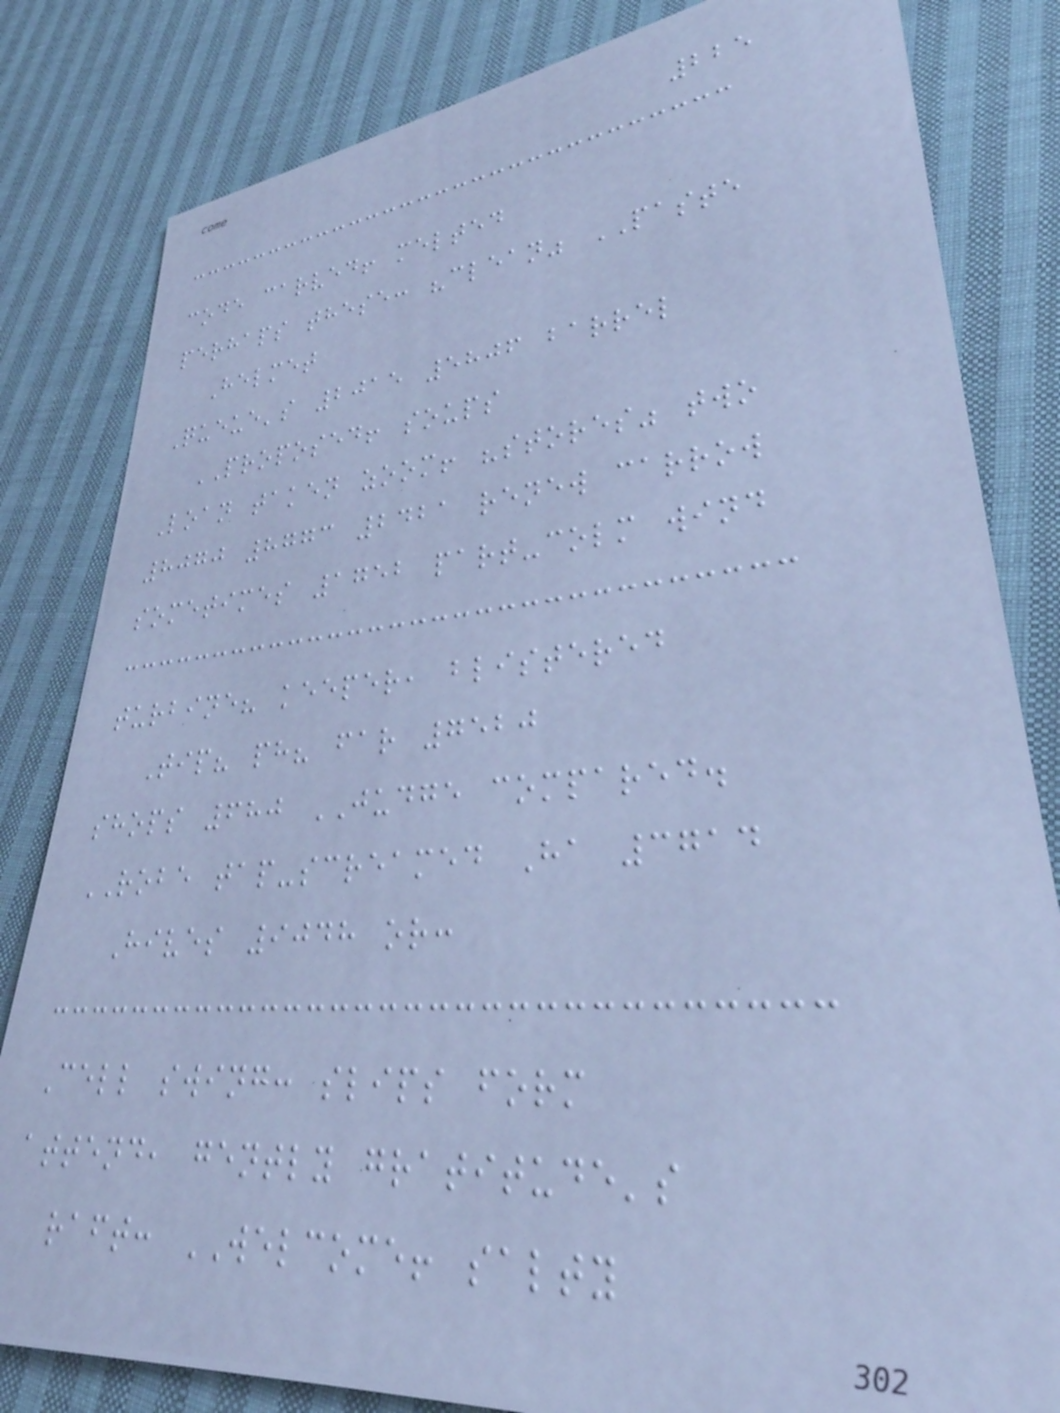225
code carved! melted
perhaps these: "clean" PASTE
Helmet
Queue's 2015 5806 barrel
PROPOSED! soups
Loan taken zoom! "stores" two
8070 8773 2421 renew carrow
sometimes 1752 part-colm wind
turbine? keeper, blistered
Tip? ph? far 7520
shops 680 JUDGE compared.
ROBE tap-screamed Ha 3714
Hives 9048 or:
Cell swing: slips form
attend, gently gratitude's
raft: WELCOME! salty
